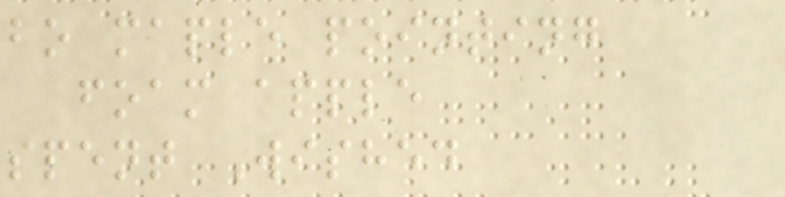bo maple pointing
foam apple
spent Wished
